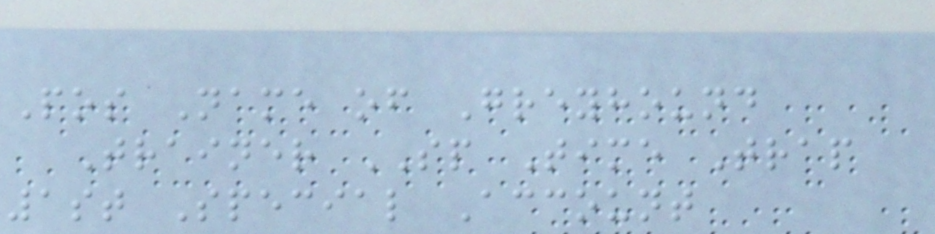Pos Name of Greyhound
Trainer SP Time Trap
1st Special Account
